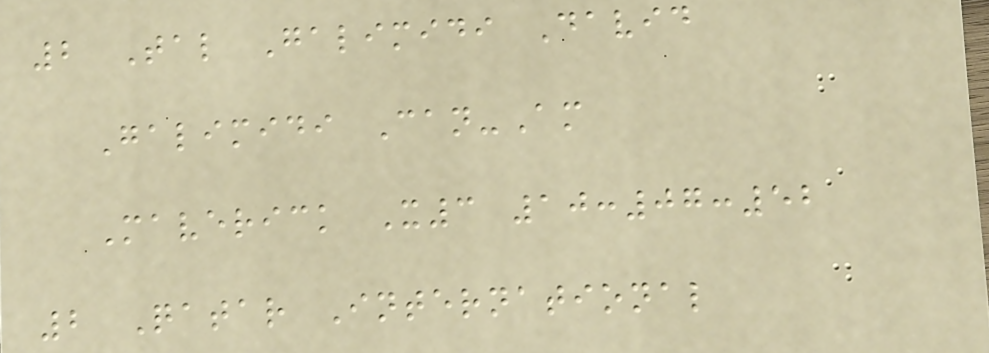2 Tal Galimidi David
Galimidi Can-Am
Maverick X3 10:07:52
2 Qatar International
